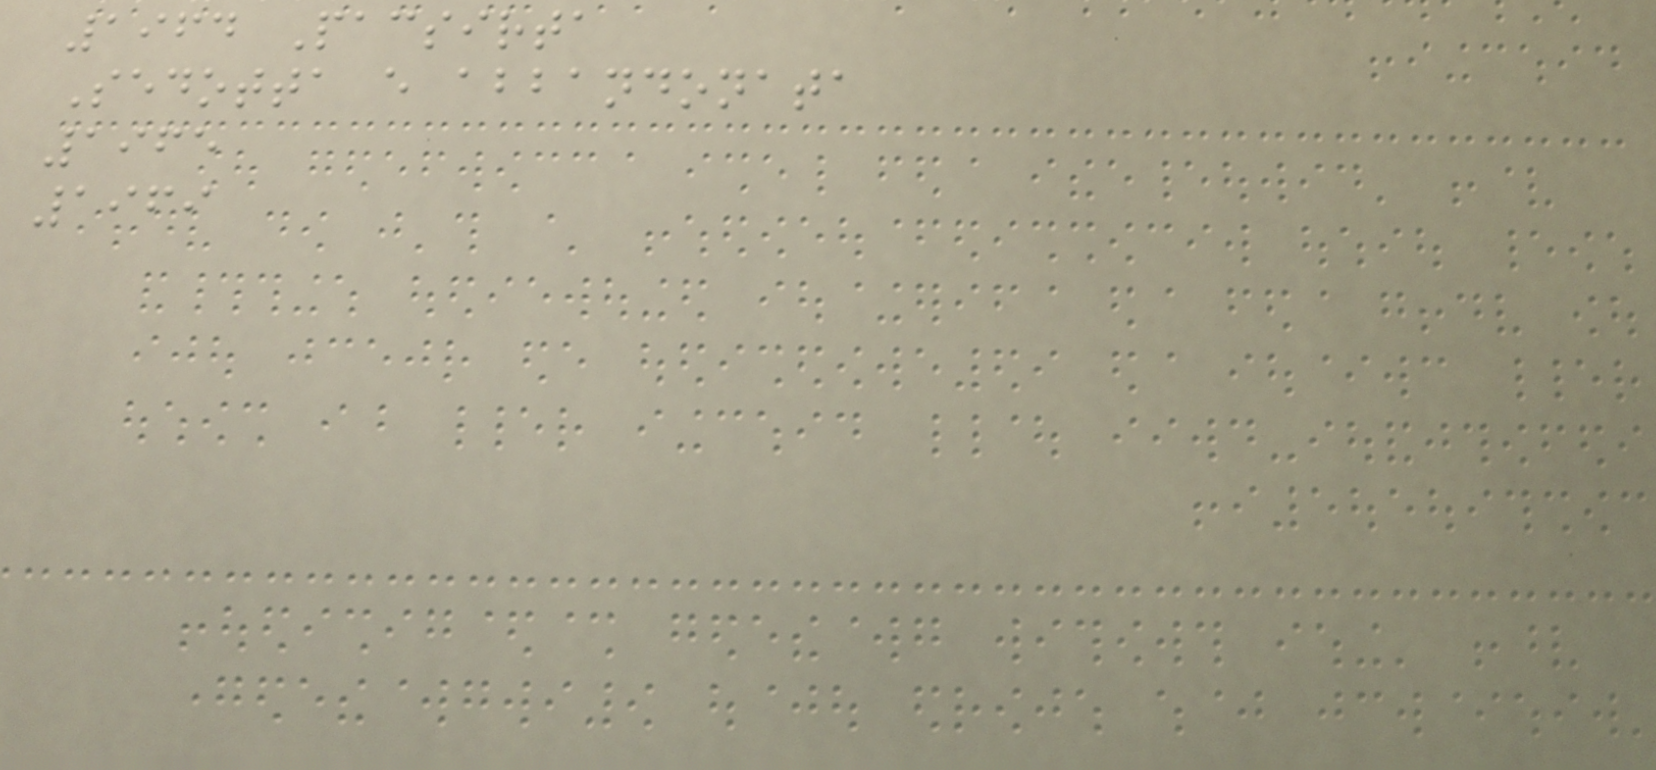1964 Pacsirta
Sedotta e abbandonata
1965
1969
